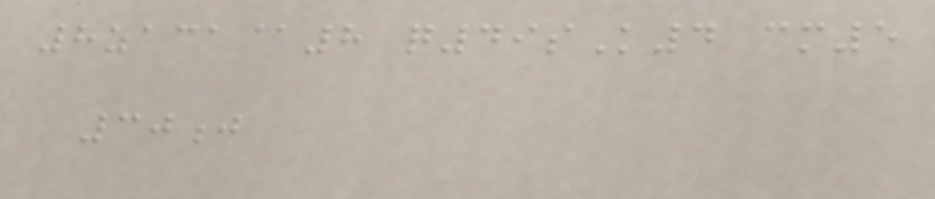8zaca@8 q49sK4 cm5
30j
